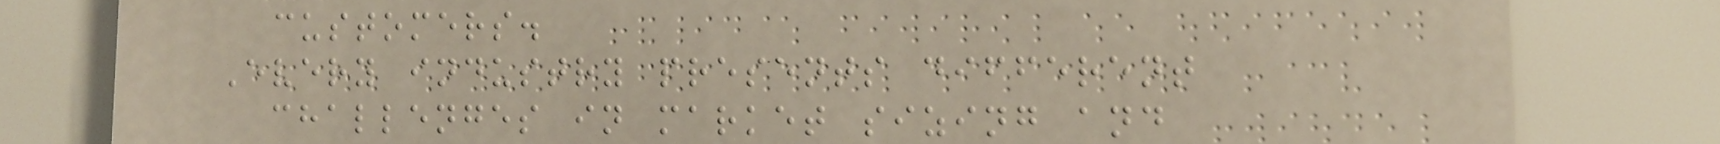customers.
Every industry presents different
challenges in market sizing and
